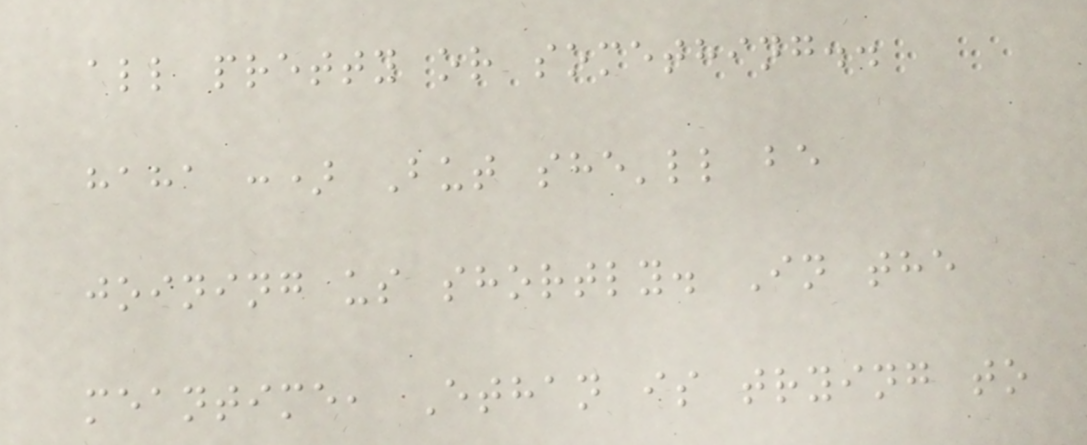all pretty or something..
haha :) But she'll be
joining us shortly. In the
meantime, Ethan is trying to
